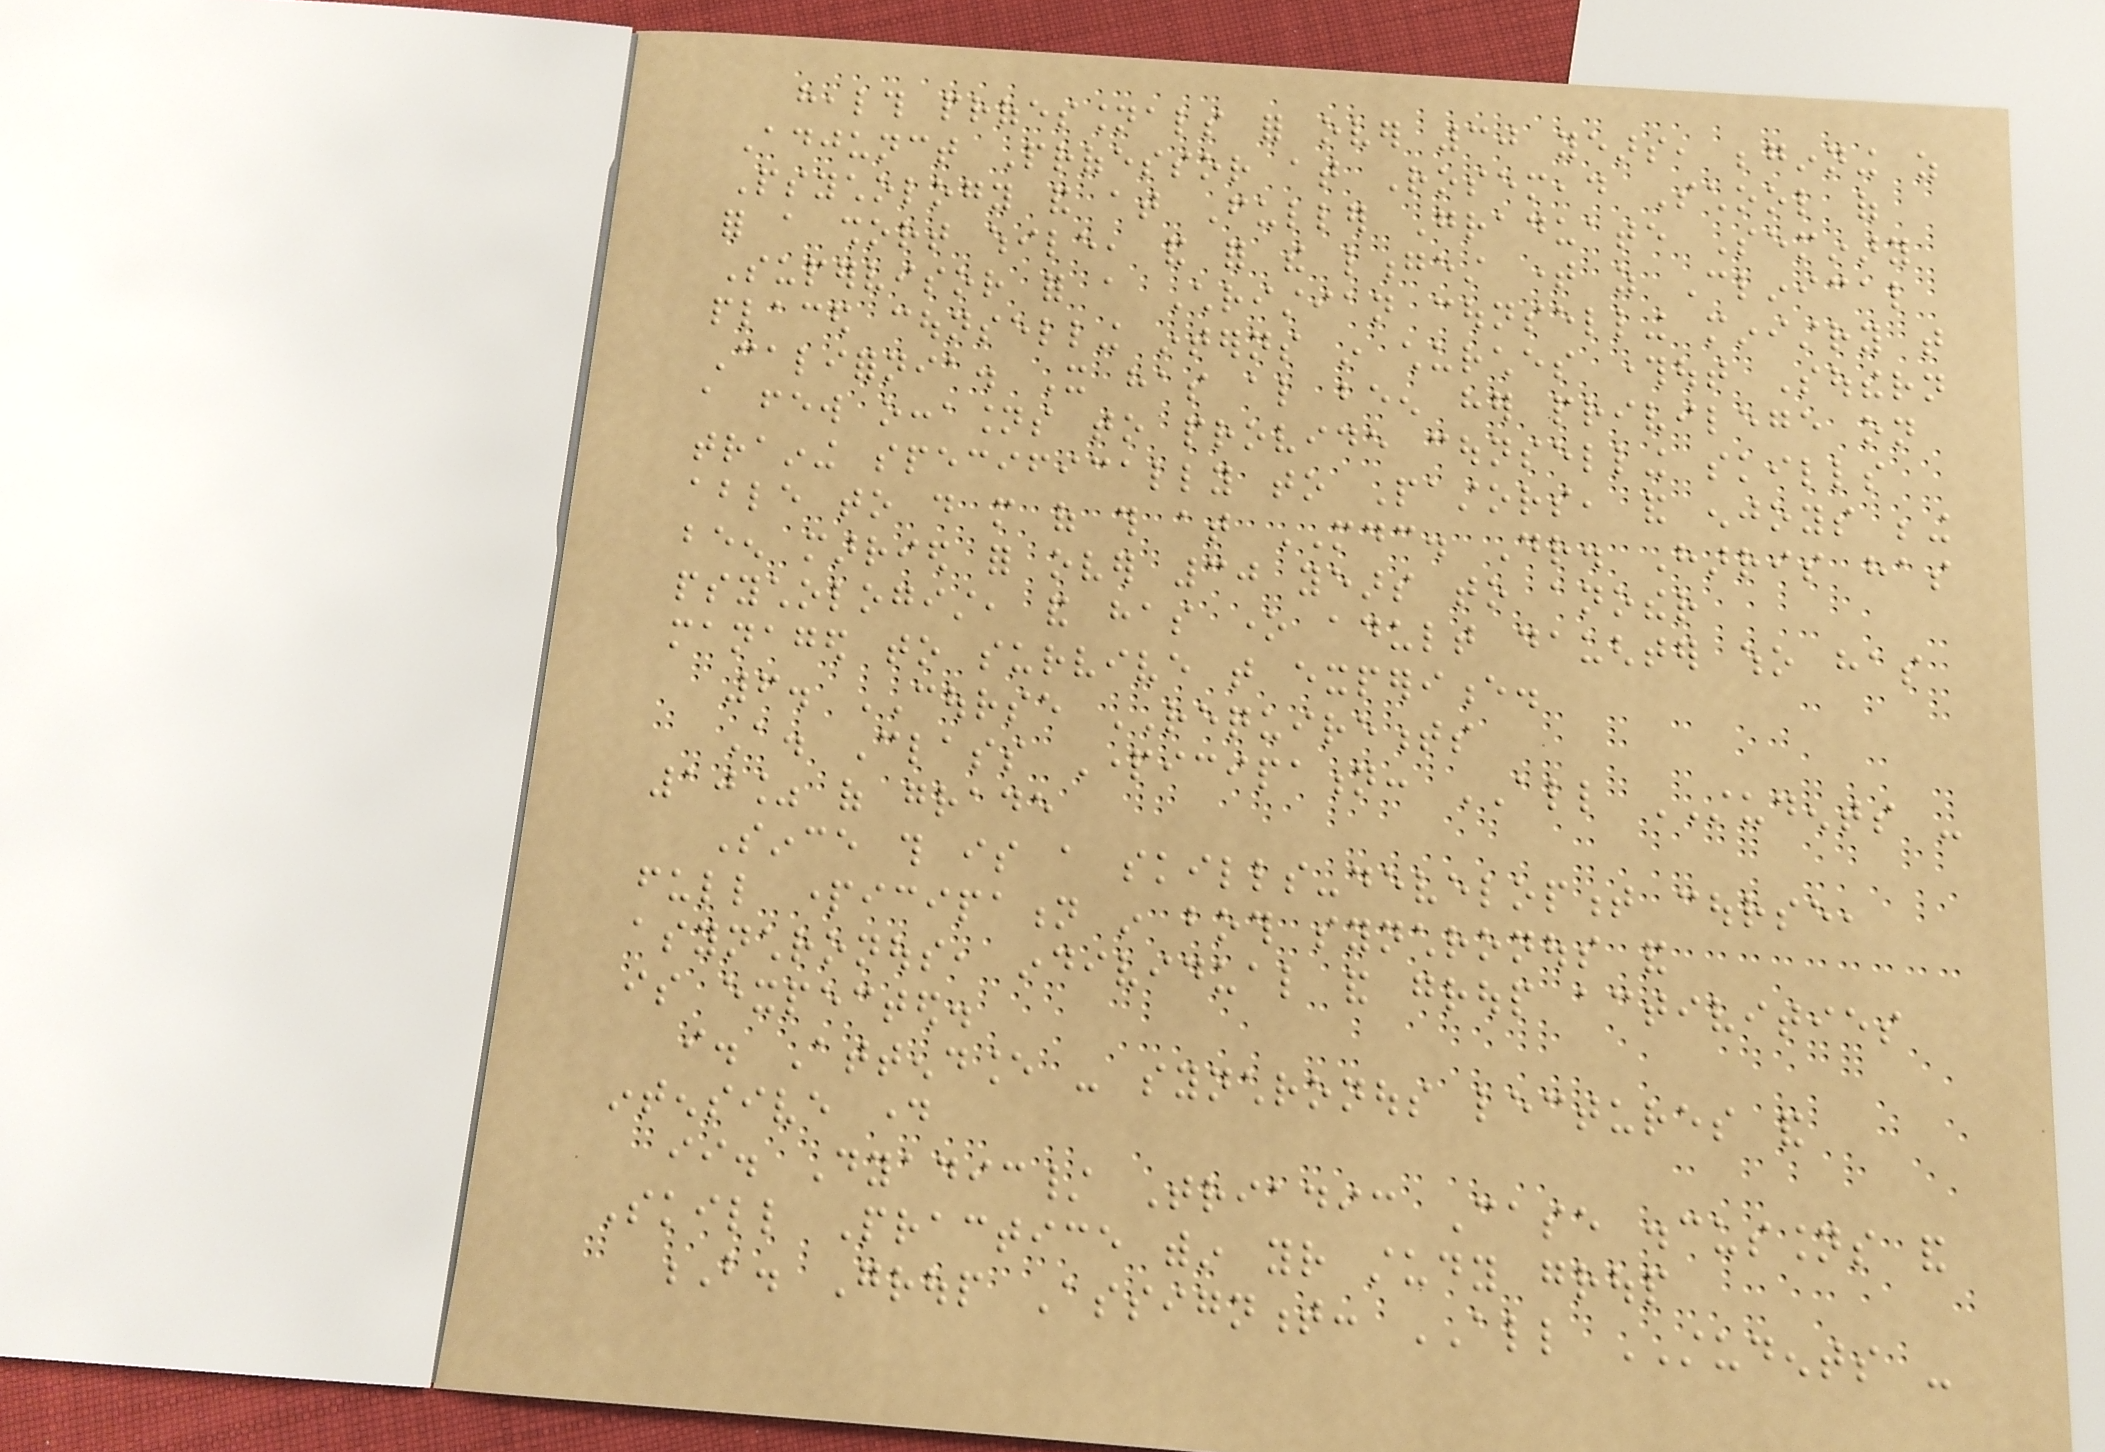health professionals for over 30 years, beginning as
Adjunct Professor at Rosemead School of
Psychology and at Fuller Graduate Seminary
for a short while, and for the longest time as Clinical
Supervisor for a Christian counselling ministry that
placed counselling interns in churches throughout Southern
California. It has also been her privilege on
a few occasions to provide counselling skills
training specifically to Pastors, and enjoys being
able to do more of this at MDC. Dr. Harris has
been married for over 30 years to another
psychologist, and has one adult daughter who has
managed to survive that experience.
6. COURSE REQUIREMENTS
A. Class Participation: ALL STUDENTS -
10% of grade
Since this is a skills-development course,
full participation in both synchronous and
asynchronous, individual and group activities
is expected.
i. Attendance - synchronous lectures and
intensive day
ii. Dyadic/ Triadic Case discussions and
Skill Practice within your study group
B. Group Assignment: ALL STUDENTS -
